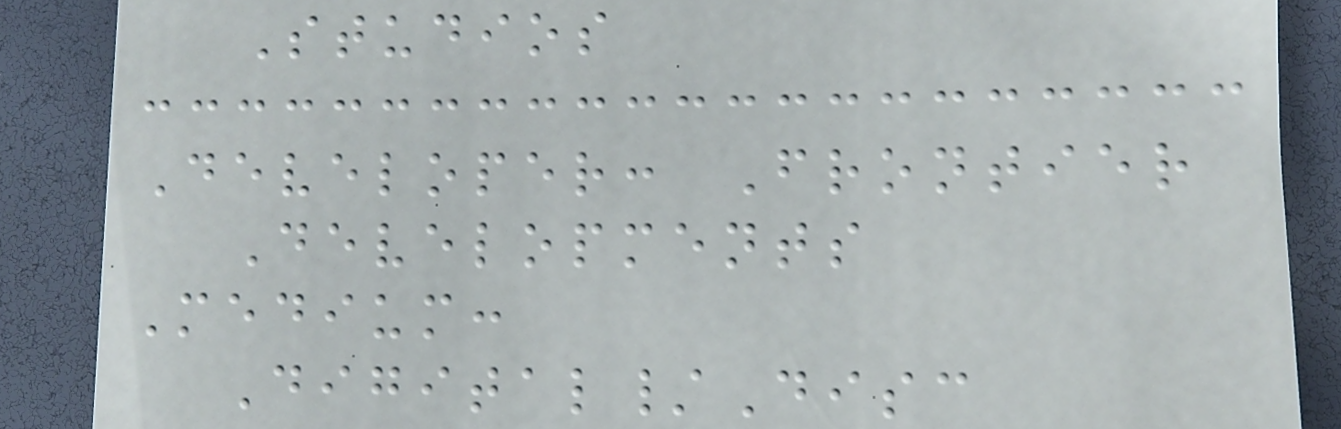Studios
Developer: Frontier
Developments
Medium:
Digital/Disc
